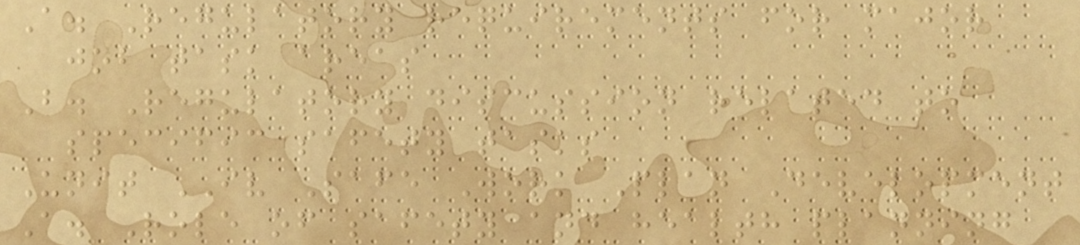A. Regulatory requirements for major
job task areas
B. Regulatory discussion related to
specific safety tasks
Unit IV Safe Work Plan Development
A. Role of safety and health planning
